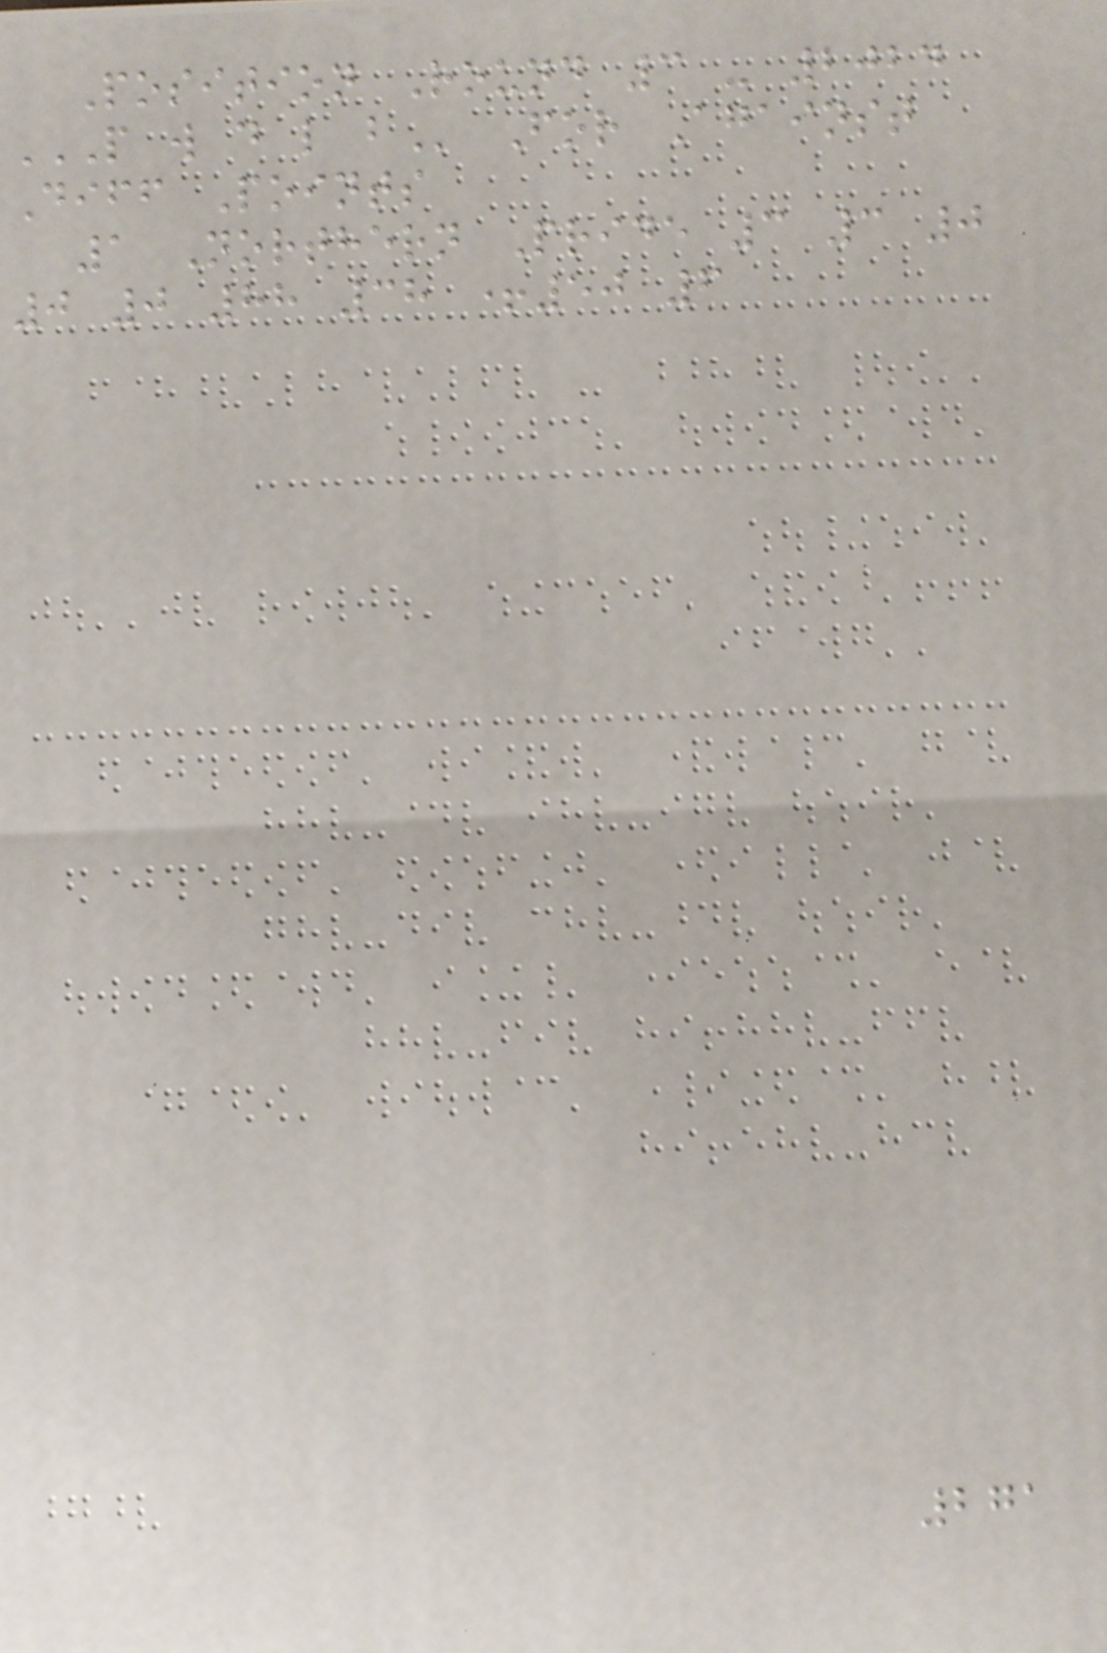Position Round 3 - 2024
P W D L B For Against
Diff Points
1 Northern Pride 3 3 0
0 0 88 38 +50 6
271
